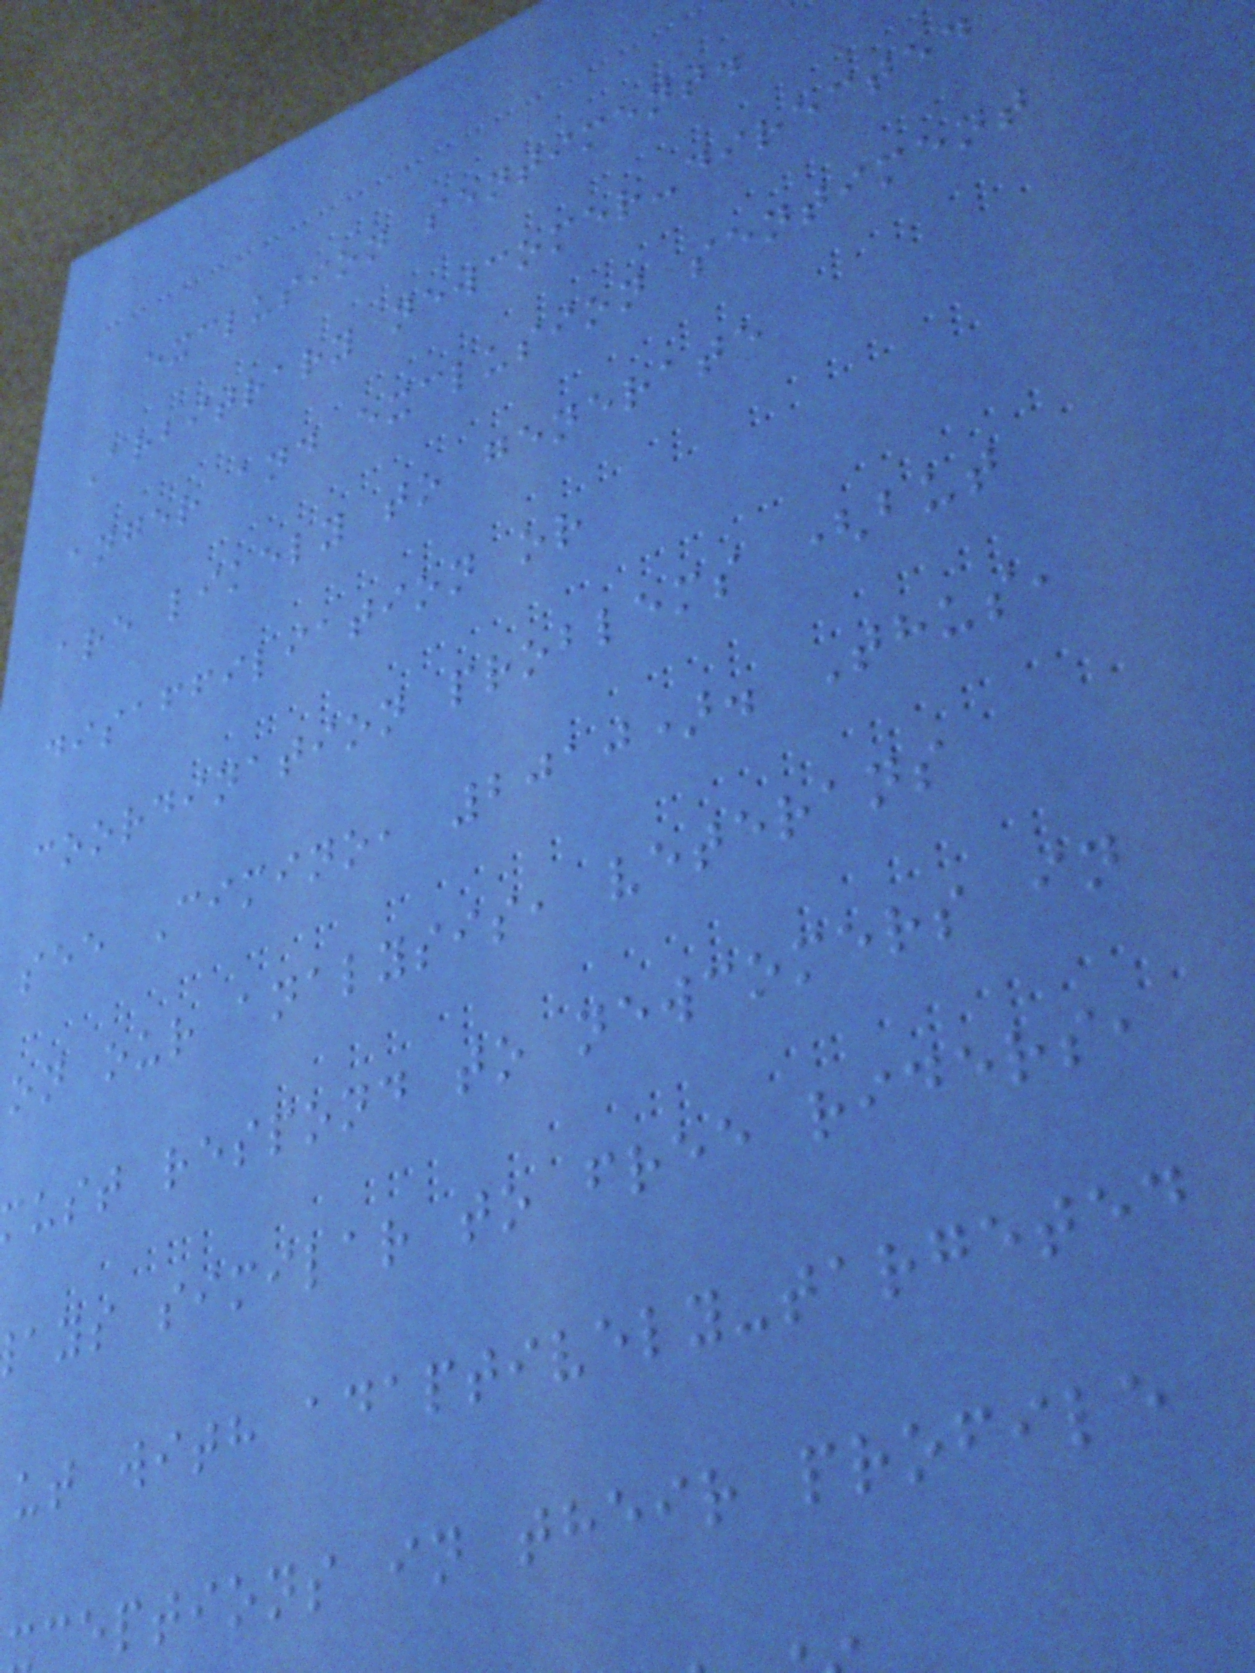exclusion sentiment.
Arbitrary newcomer-directed
anger and exclusion sentiment
are likely to generate
disaffiliation or
coordination problems (but
see Cimino, 2010). Thus,
on our analysis, veterans
ust respond to newcomers in
ays similar to free riders,
ut with adaptively-targeted
ceptions in their profile
